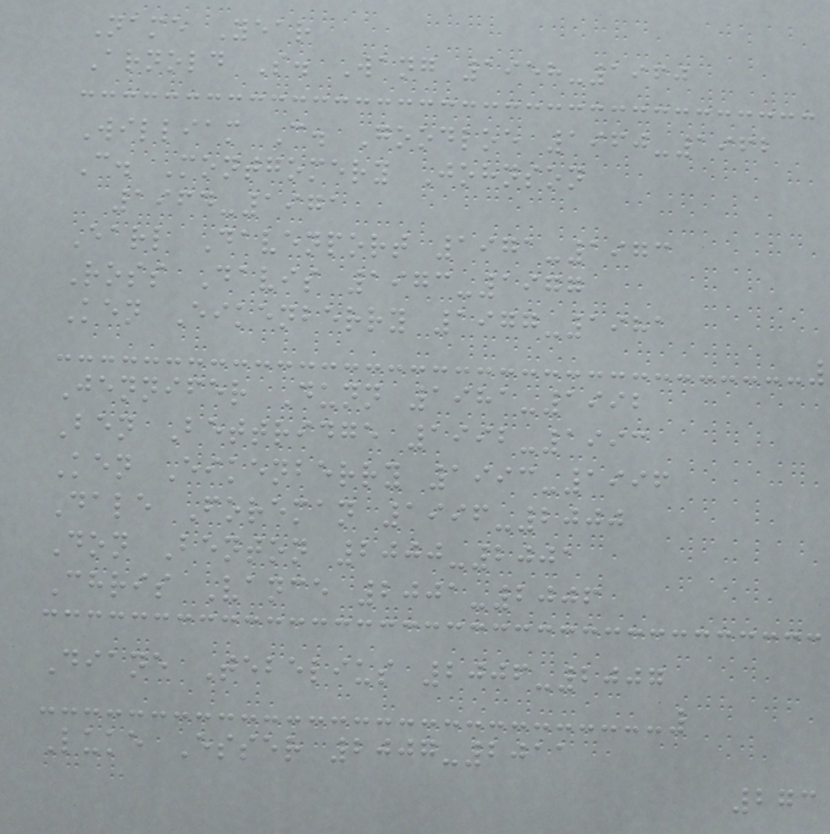Name Year
Arnold S. Wang 1958-1960
William C. Goodloe 1960-1962
C. Montgomery Johnson
1964-1971
Earl Davenport 1971-1973
Ross Davis 1973-1977
Ken Eikenberry 1977-1981
Jennifer Dunn 1981-1992
Ben Bettridge 1992-1993
Ken Eikenberry 1993-1996
Dale Foreman 1996-2000
Don Benton 2000-2001
Chris Vance 2001-2006
Diane Tebelius 2006-2007
Luke Esser 2007-2011
273
